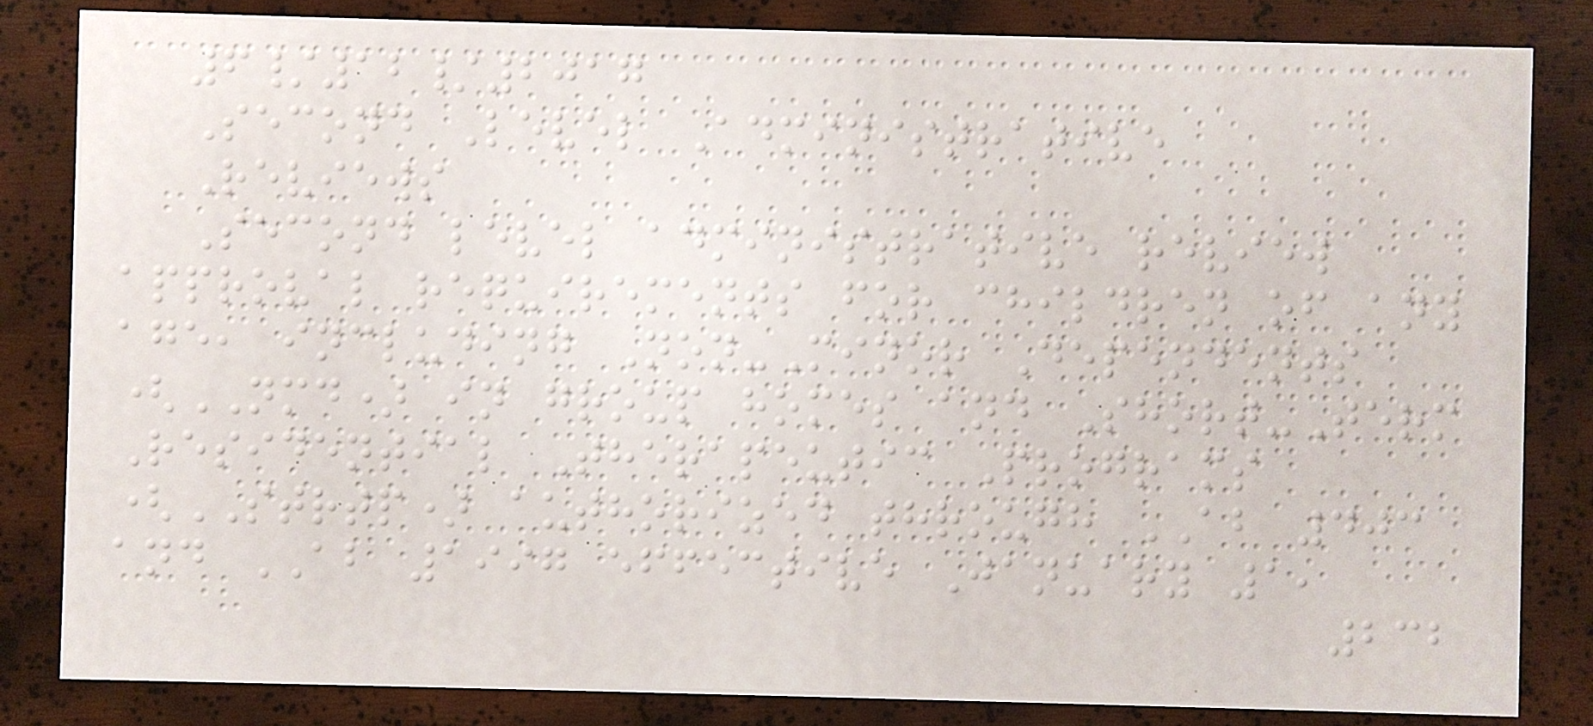6/12/2017
Second Level Administrative
Reviews
Second level administrative review
approval requirements for children of any
age, including Non-Minor Dependents
(NMD) in group homes and Short-Term
Residential Therapeutic Programs
(STRTP) authorized through AB 403
and AB 1997 effective January 1,
232
